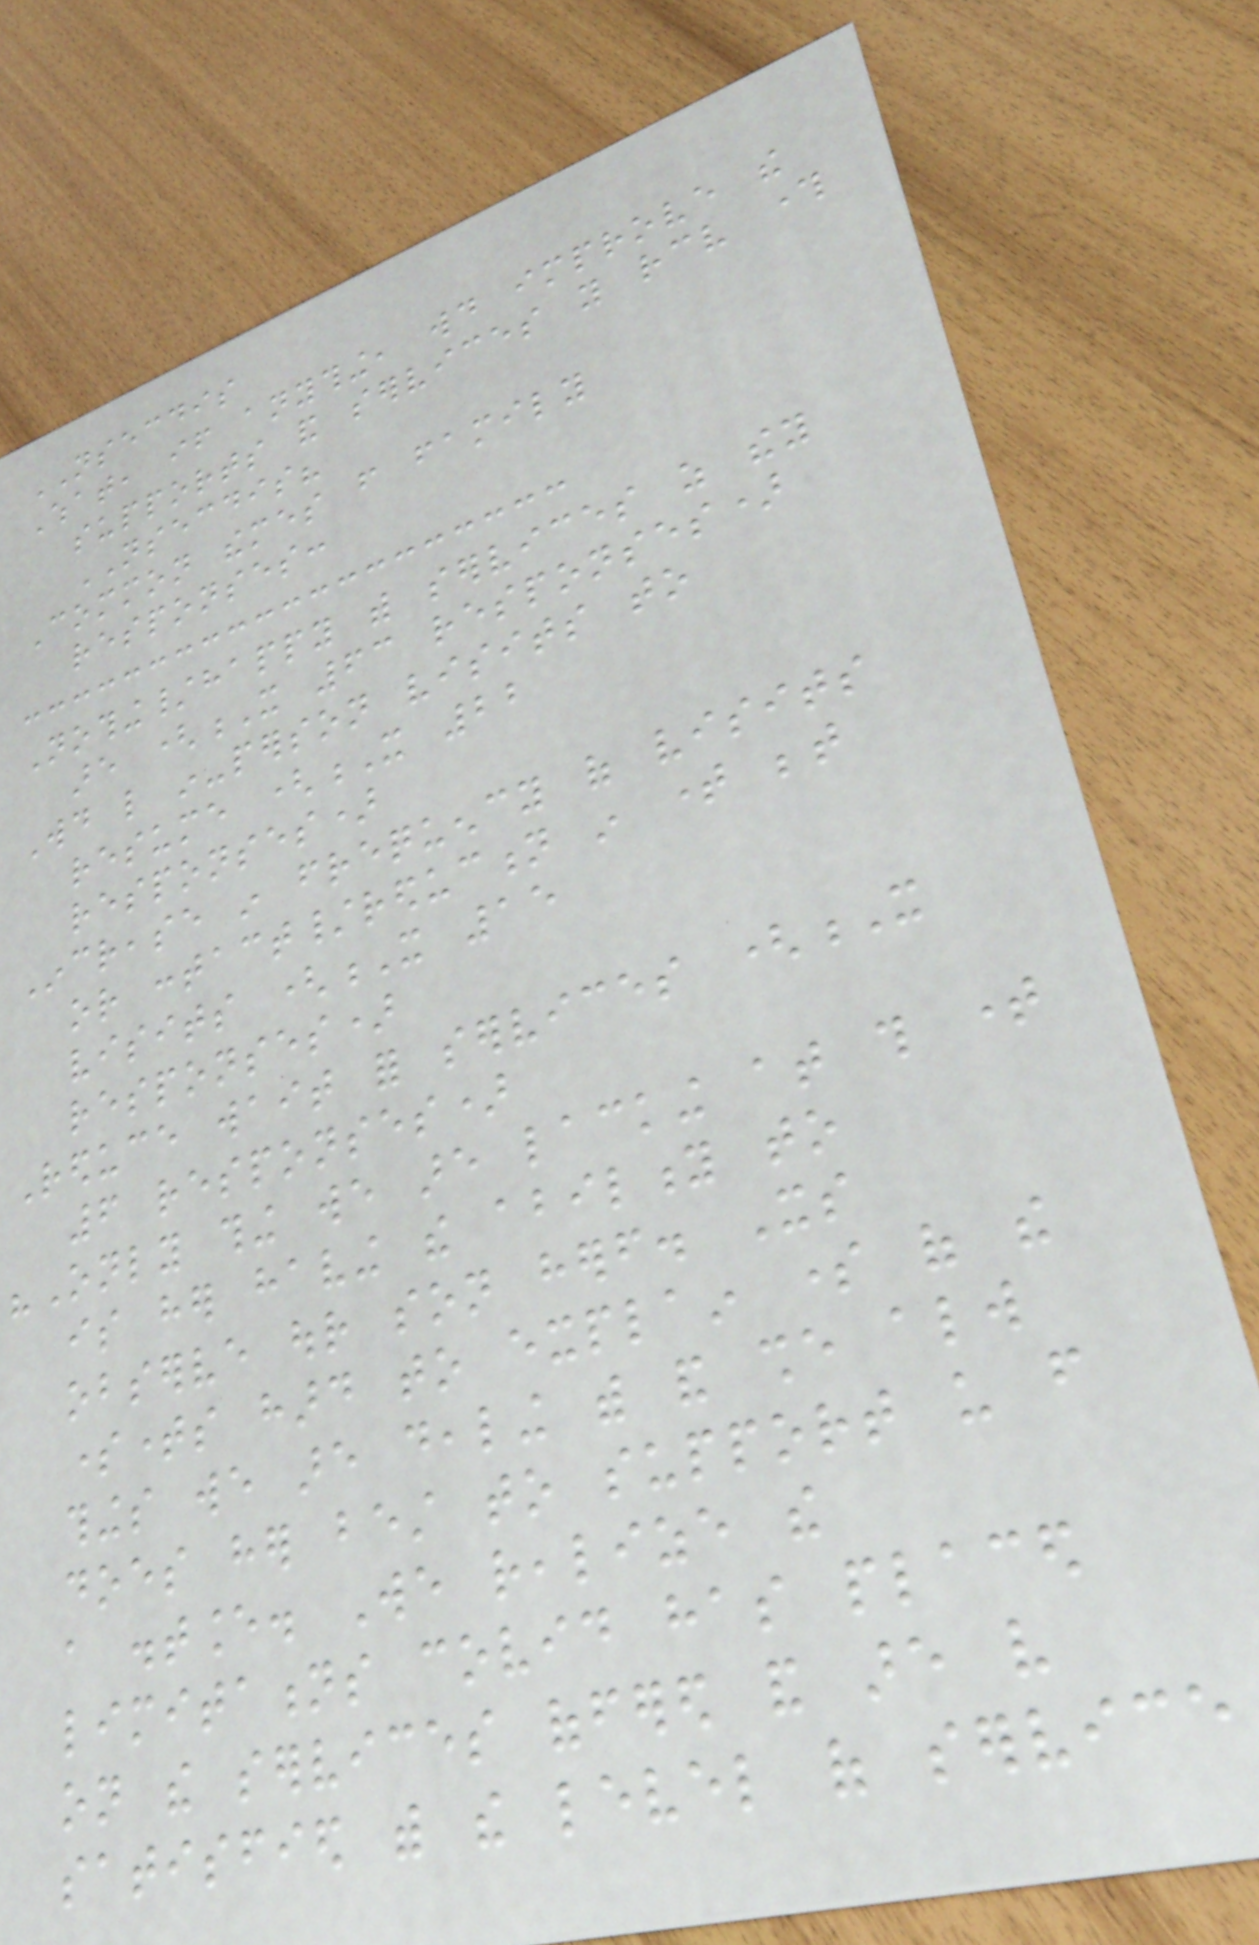NSECDIS
What, if anything, would improve the
supports and services you receive through
NSECDIS?
Common themes from family
responses:
Nothing/happy with services as they
are (X 63 responses)
Would like in-person visits to
resume (X 22
responses)
Increase in frequency of visits
or contact/reduction in time between
visits (X 15
responses)
Reduce wait for services (X
6 responses)
"Only thing we are lacking at this time
is her having the ability to
observe our son herself. Its
sometimes hard to explain some of the
things we are dealing with and she always
does her best to support us from
a distance. We realize the
limitations covid has placed
on the services offered and are very
satisfied with the level of service
